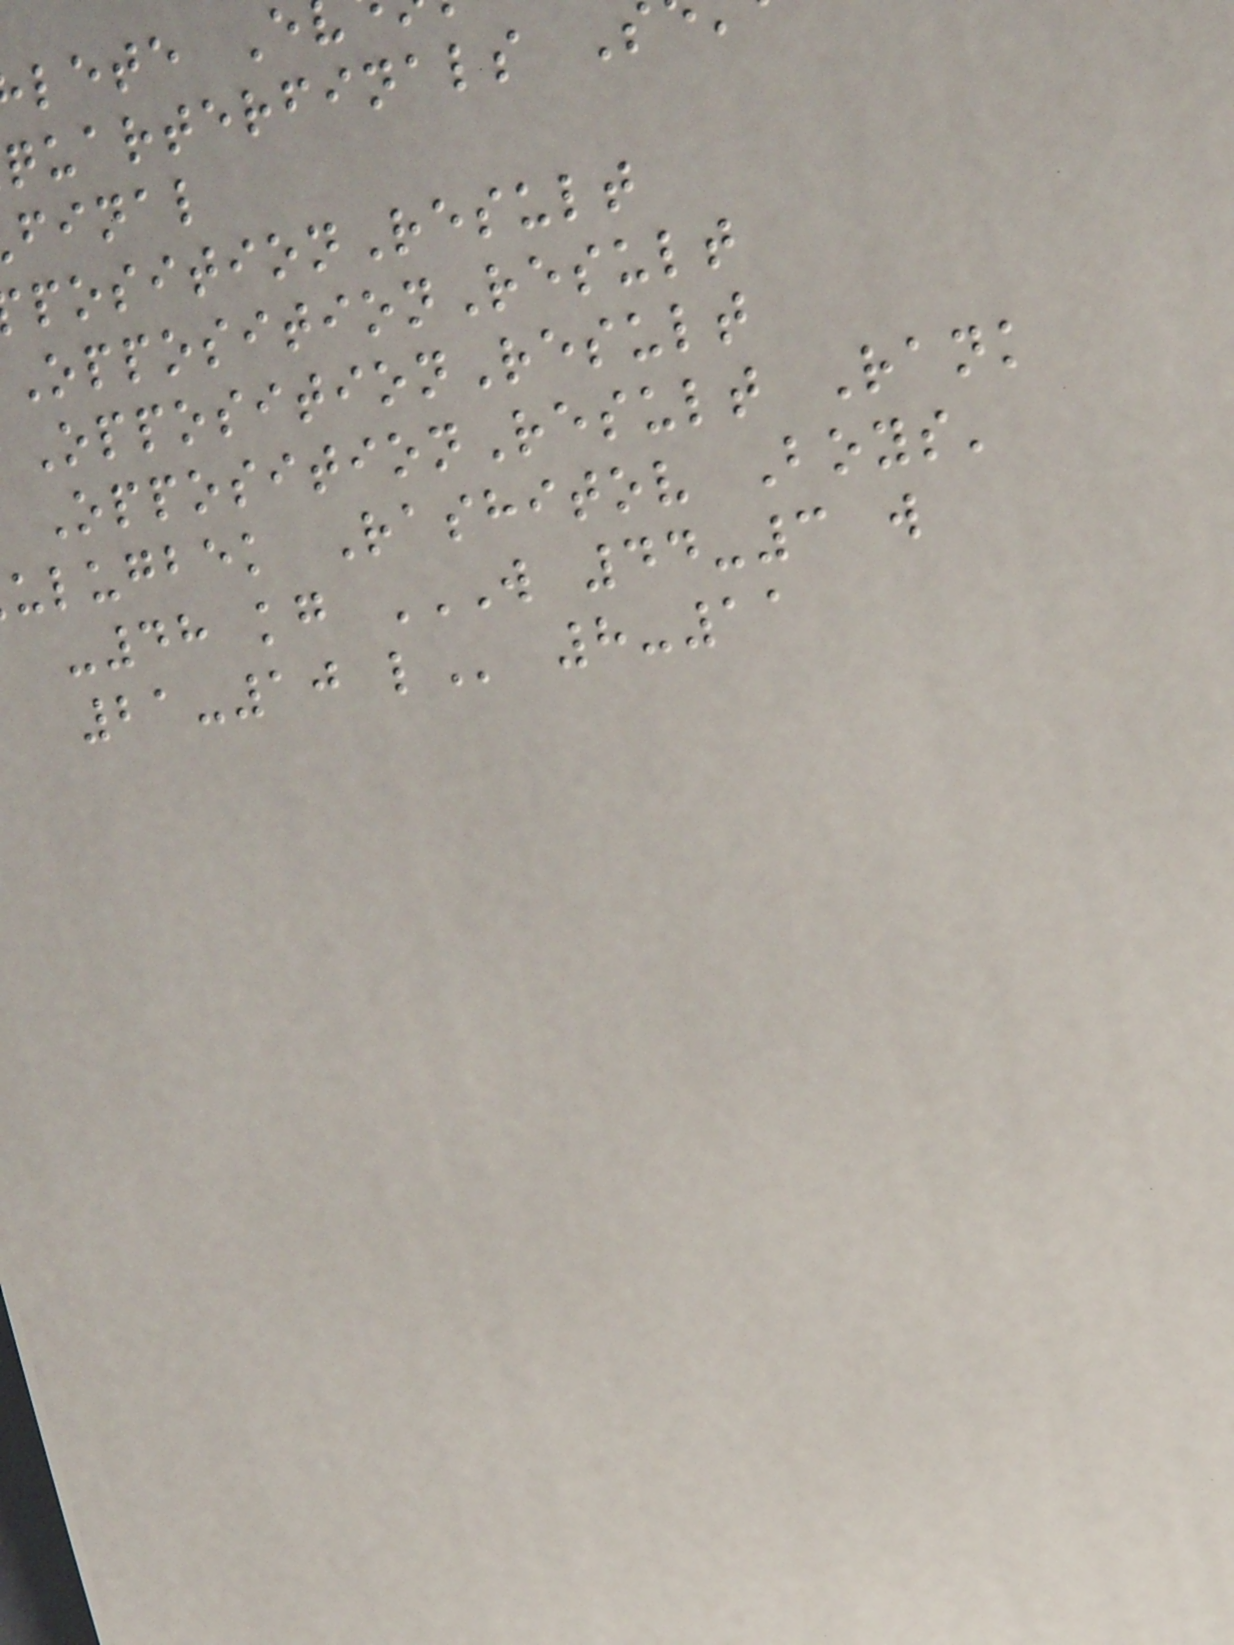quarterfinals S
final
positionResult
OppositionResult
OppositionResult
OppositionResult Rank
ulugbek Rashitov Boys'
-48 kg W 44-3 W
21-10
